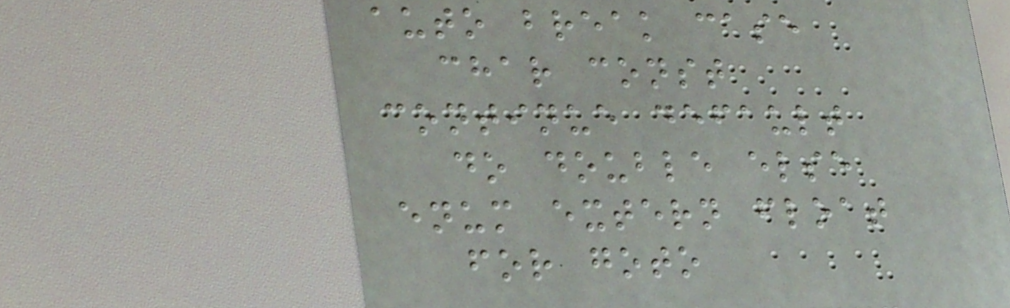auto break case
char const
continue default
do double else
enum extern float
for goto
